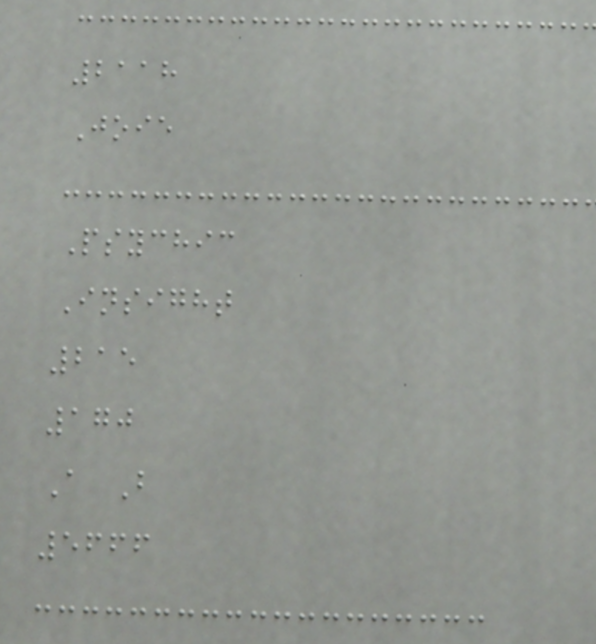2118
Joie
Psychic
Insight
215
170
A B
5666
